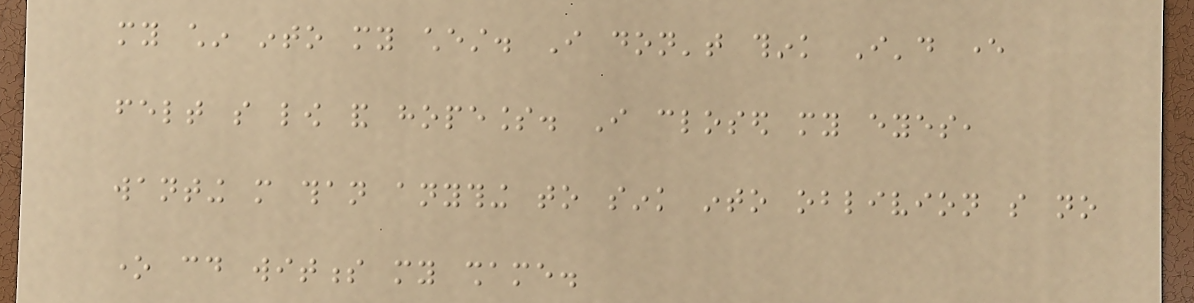my chin into my chest. I don't think I'd ever
felt so low and hopeless. I closed my eyes,
wanting more than anything to sink into oblivion so no
one could witness my shame.
